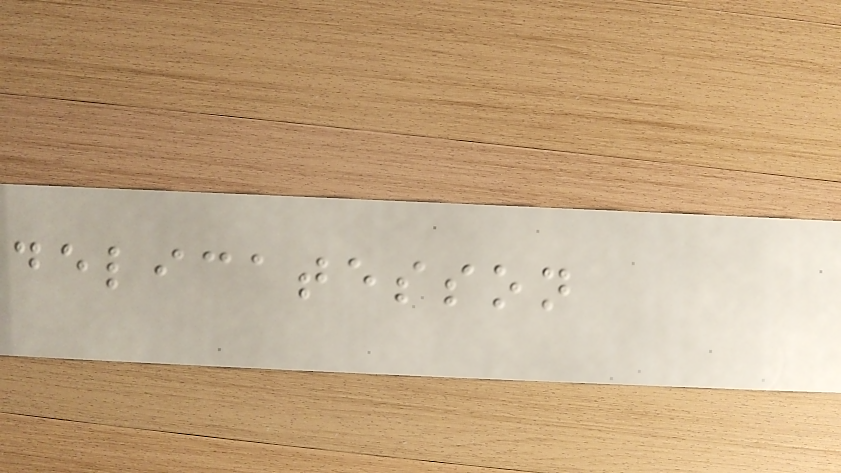delicatesson
